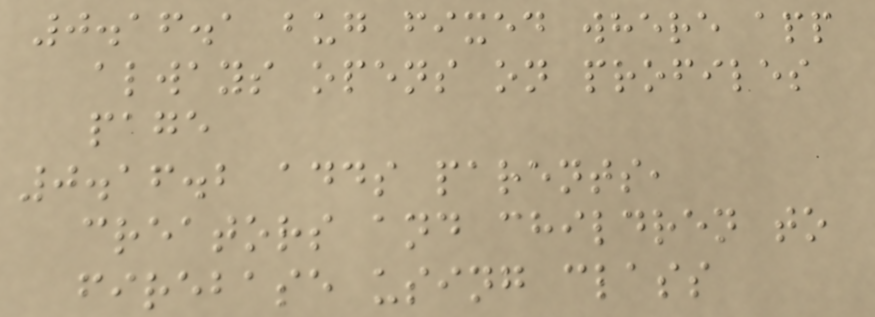0.16.1 bug fixed where app
always opens on profiles
page
0.16.2 adds parents,
creators and children to
firebase using class
